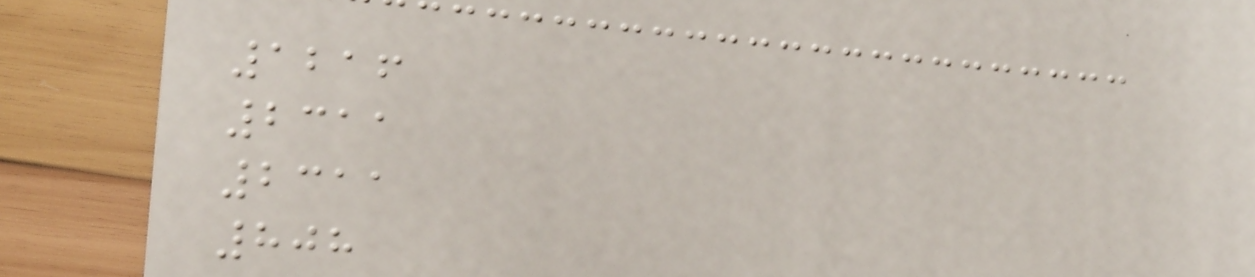1216
2311
2311
808
